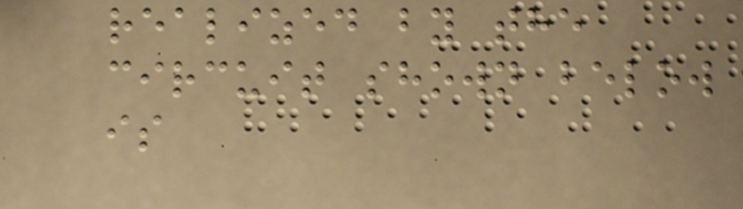realized by the
circuit shown below
is
